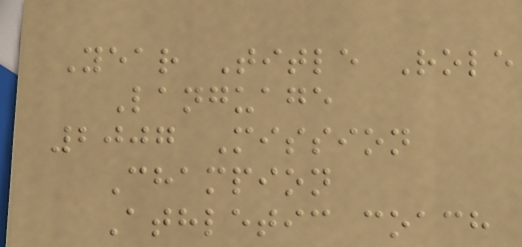Year Title Role
Language
2007 Mission
Champion
Athletic coach
